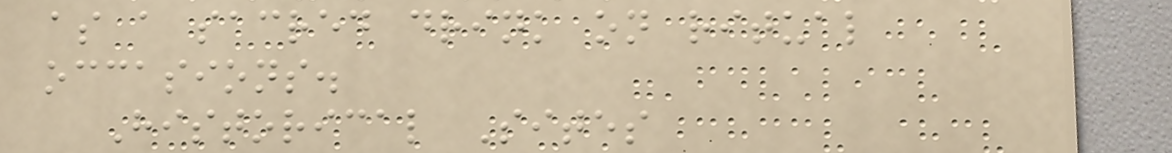as a sacred drink on ritual
occasions.
Historical Sites
